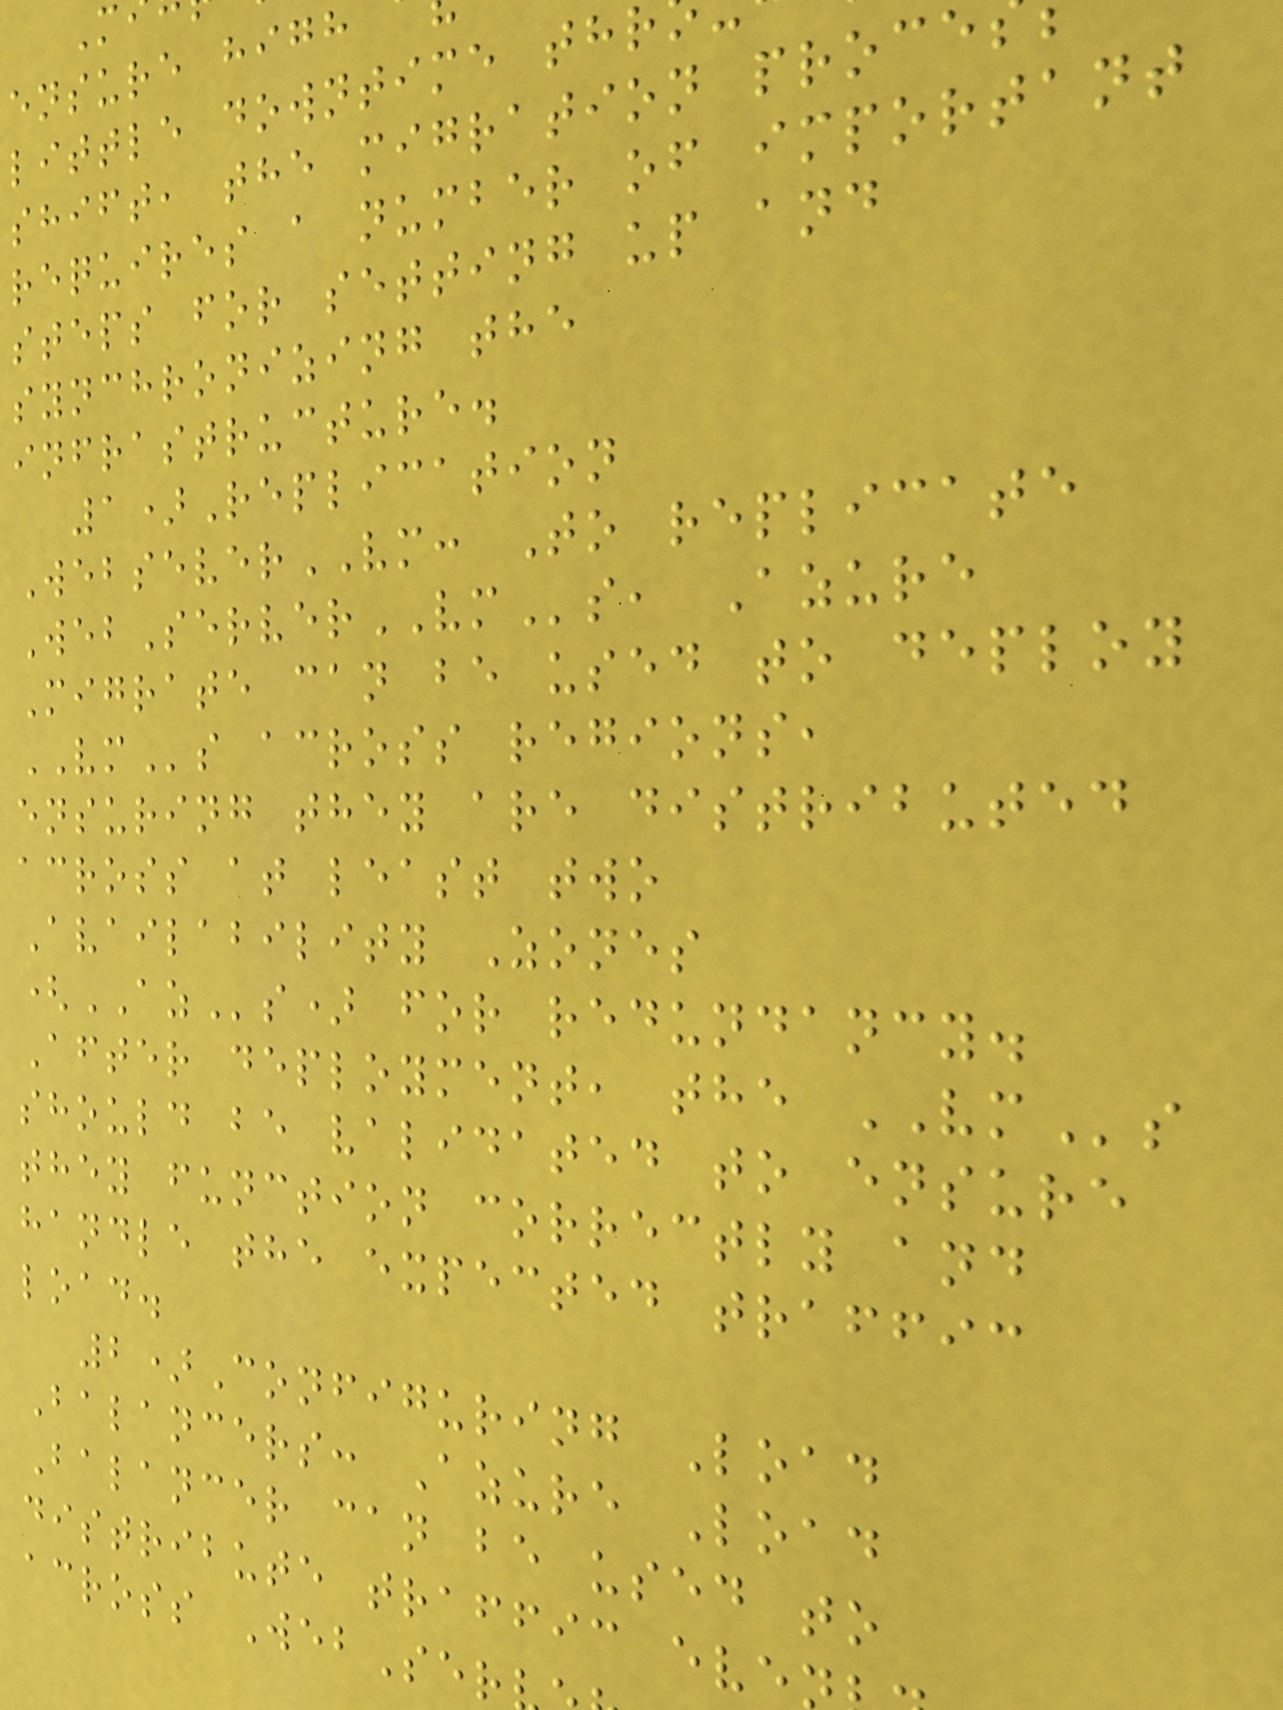ensure high
little downtime thr
shift, the migration proce
requires a number of important
steps for setting up and
synchronizing the
infrastructure.
1)Replication
WebseverVM: To replicate
WebServerVMs, Azure
Migrate can be used to deploy
VMs across regions,
ensuring they are distributed
across at least two
Availability Zones
(AZs) for redundancy.
After deployment, the VMs
should be validated to ensure
they function correctly and
handle the expected traffic
load.
2)Configuring Load
Balancers: Azure Load
Balancer can be used to
distribute traffic eve
across WebSer
